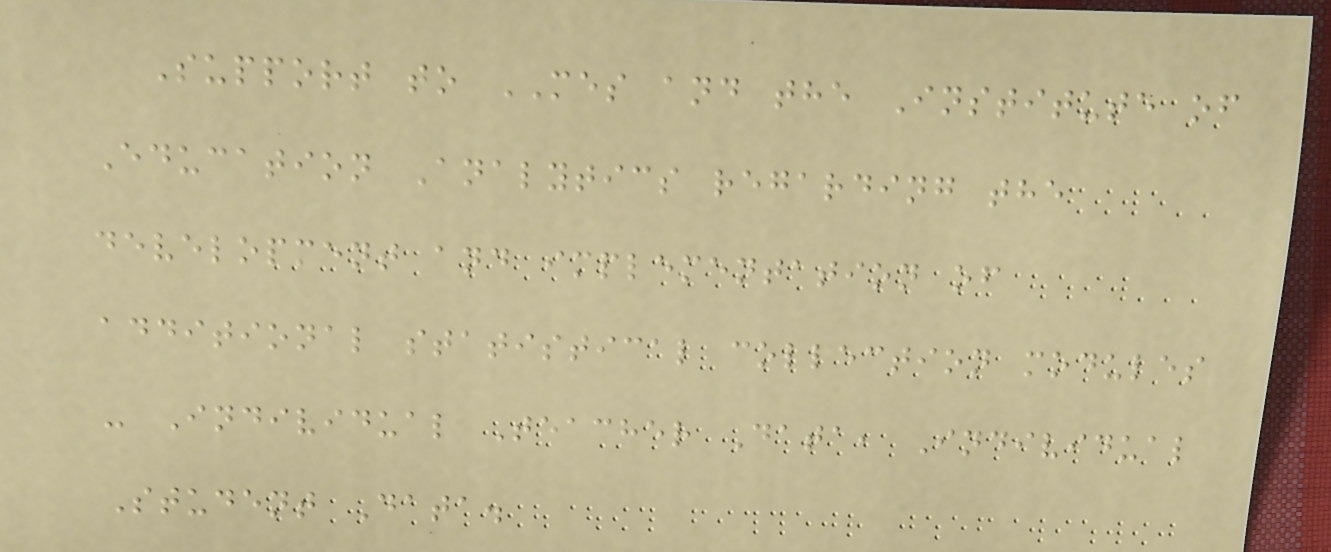Support to MES and the Institute of
Education Analytics regarding the
development and implementation of
additional statistical collection modules
- Individual Teacher Data, Individual
Student Data.
